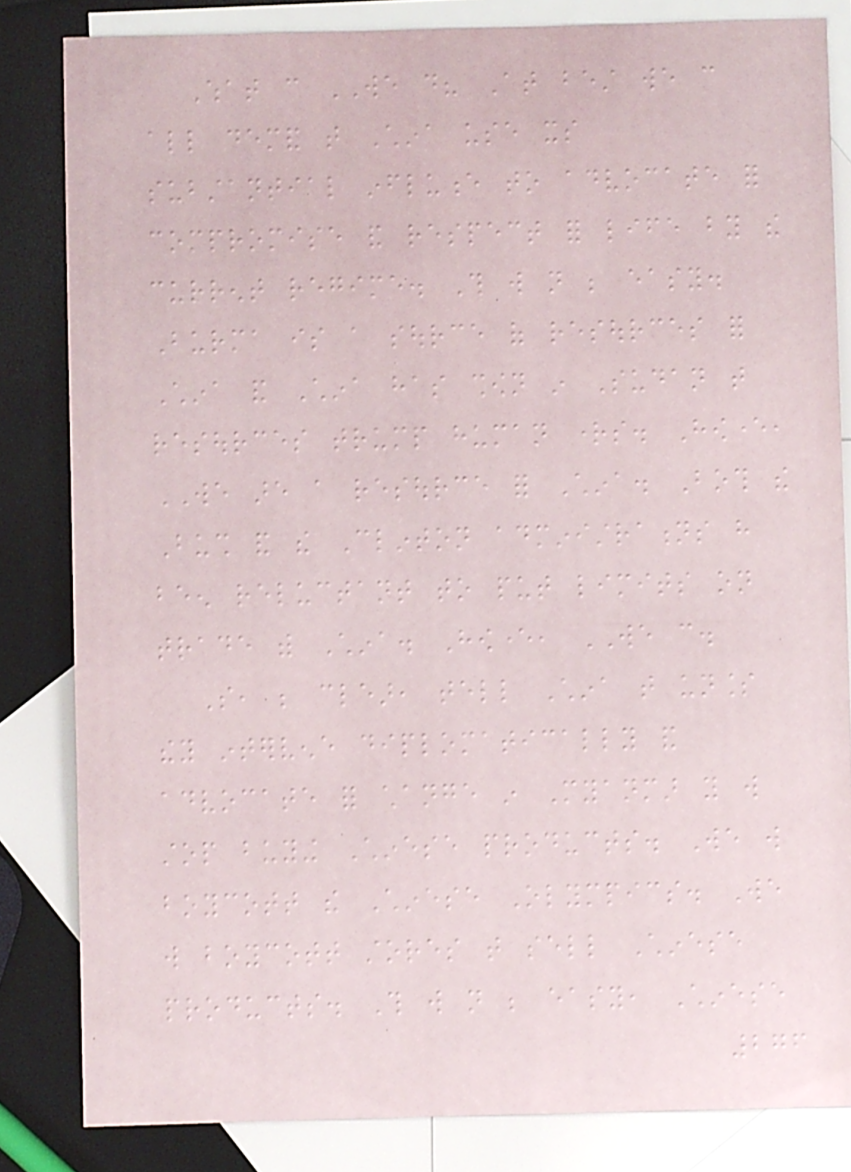What can WE do? At best we can
all demand that China use its
substantial influence to advocate for
compromise and respect for life by the
current regime. This will not be easy.
Burma is a source of resources for
China and China has shown in Sudan that
resources trump human rights. However,
WE are a resource for China. Both the
Bush and the Clinton administrations have
been reluctant to put limits on
trade with China. However, WE can.
So, be clear, tell China that unless
they intervene diplomatically and
advocate for change in Myanmar you will
stop buying Chinese products. We will
boycott the Chinese Olympics. We
will boycott stores that sell Chinese
products. This will not be easy, Chinese
276
